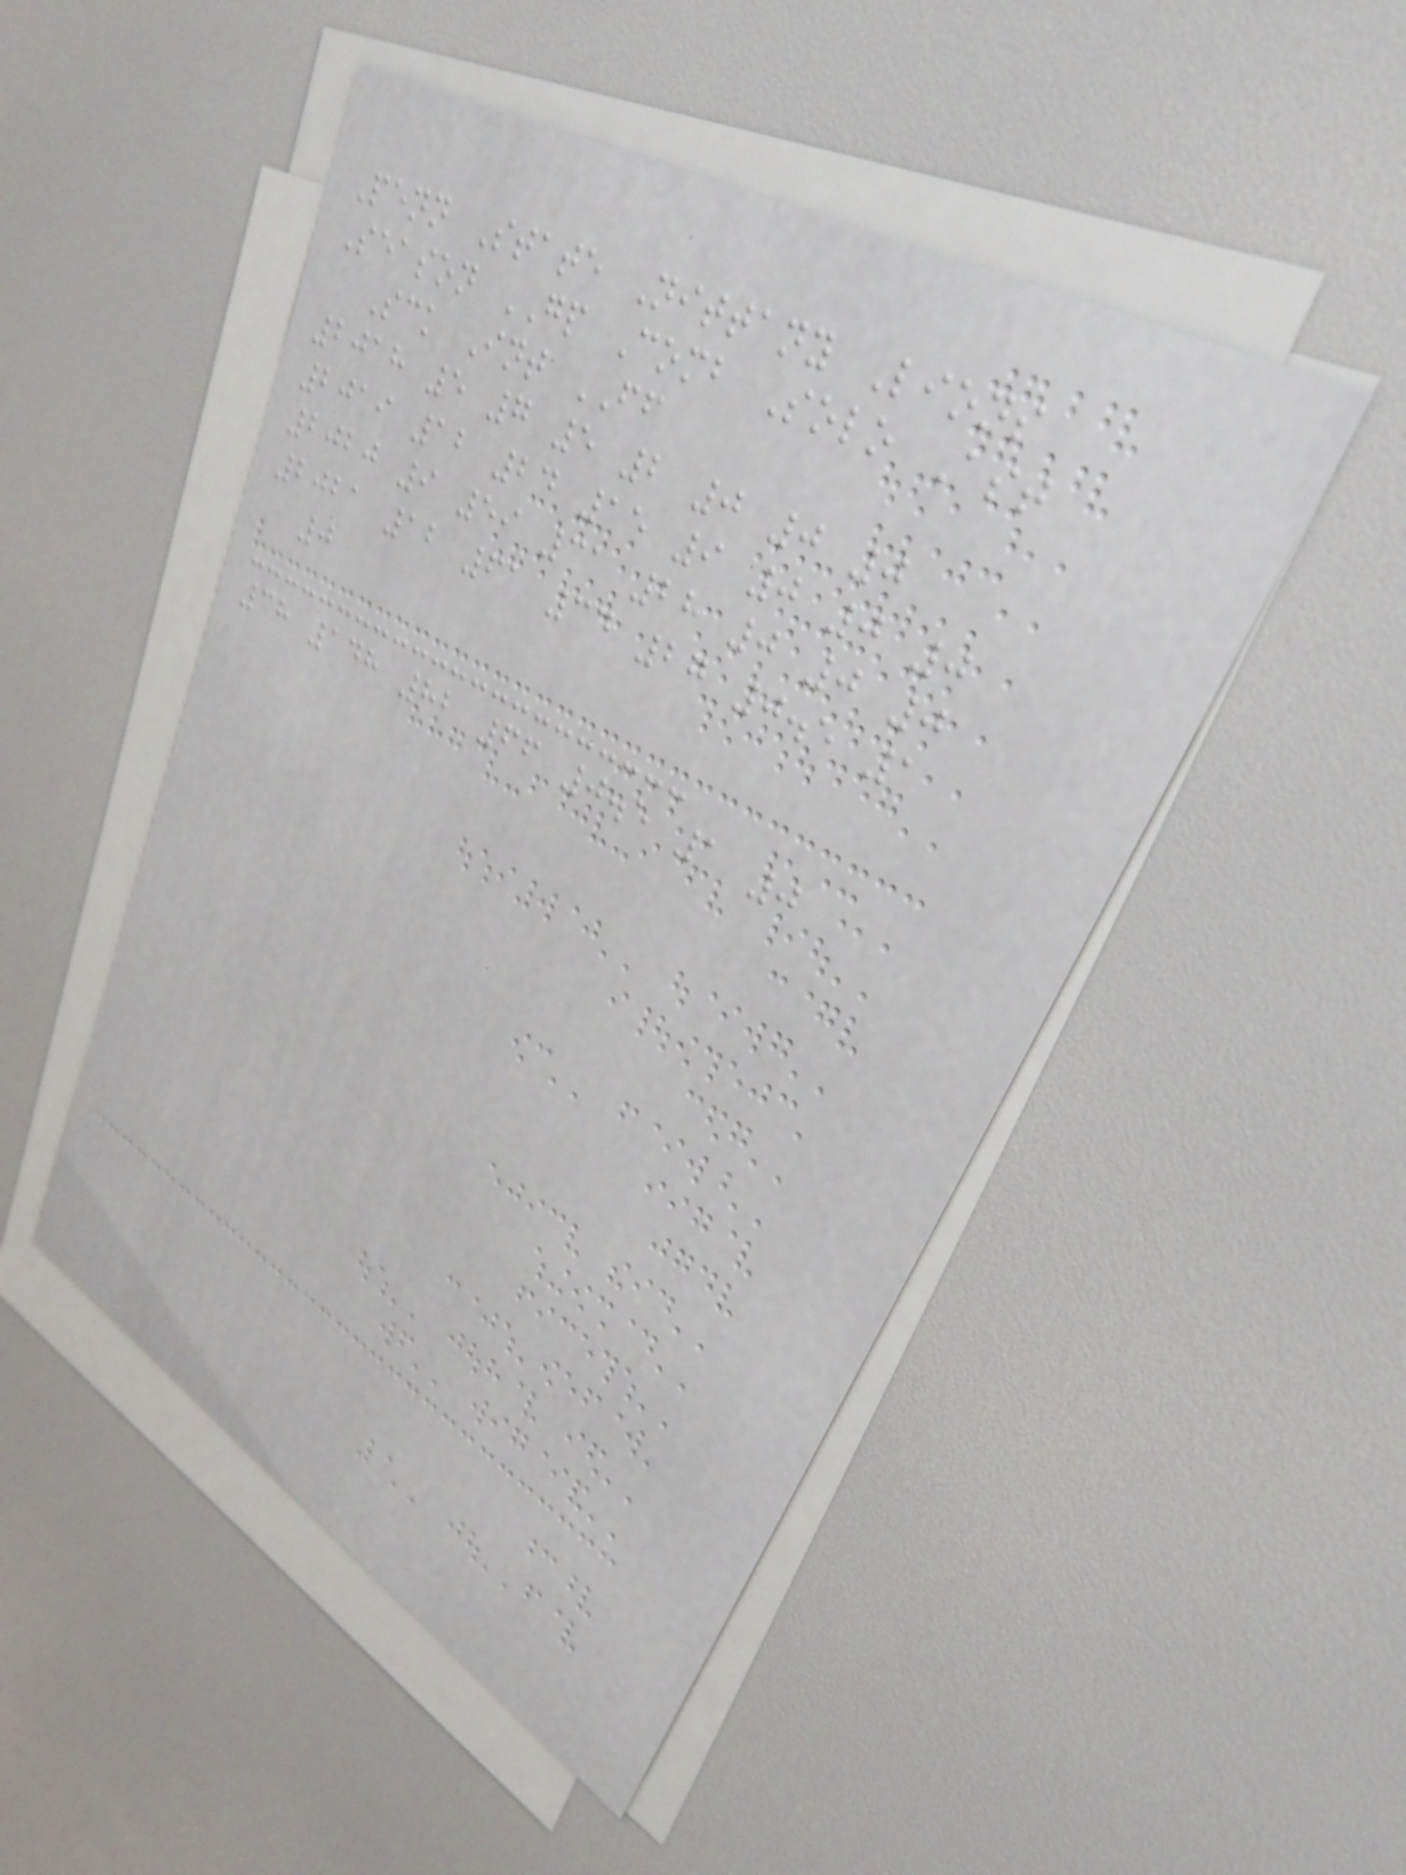Penn State Nittany Lions
Season GP Comb Solo Ast
Sck Int FF
2018 5 7 5 2 0 0 0
2019 12 24 15 9 0 0 0
2020 9 59 31 28 0 0 0
2021 12 61 34 27 0.5 1
0
38 148 82 66 0.5 1 0
